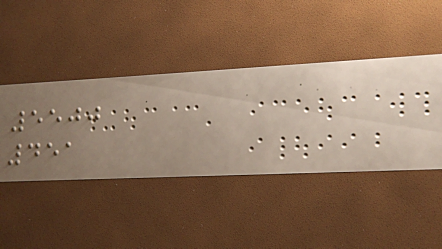5500
451
